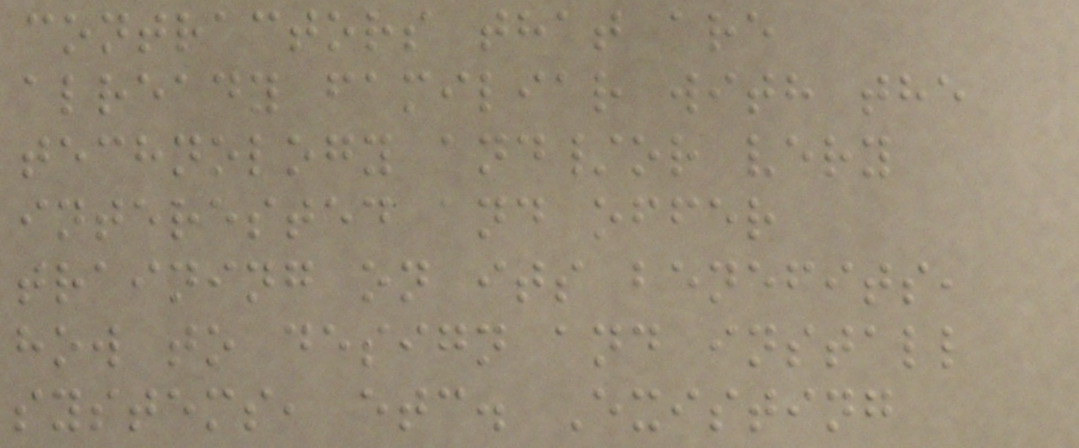contractors that are
already familiar with the
technology and/or very
interested and offer
training on its benefits,
how to design and install
systems, etc. Existing
